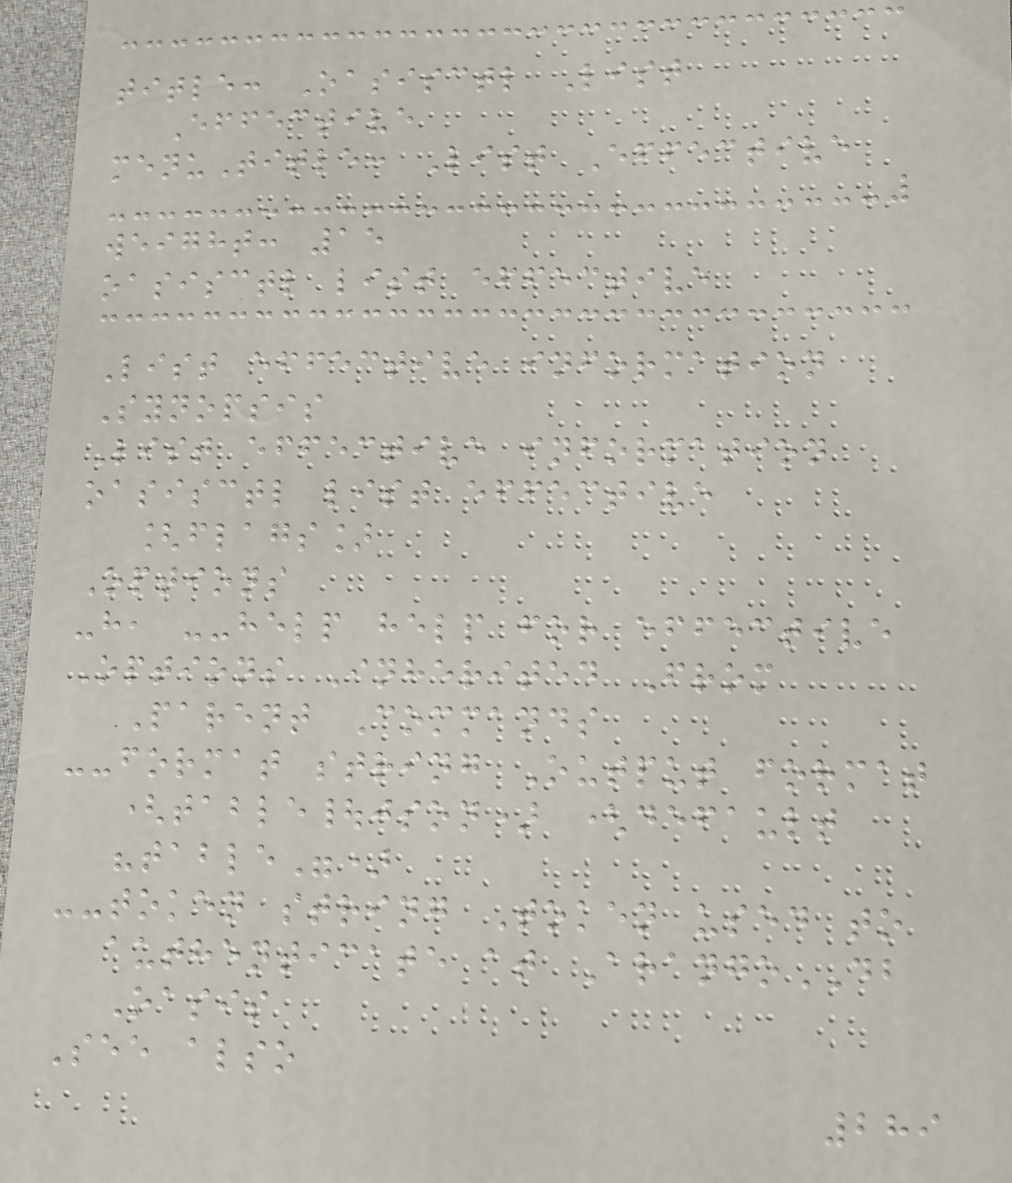title: Oasisctl List
Effective
menuTitle: List Effective
weight: 15
oasisctl list effective
List effective information
Synopsis
List effective information
oasisctl list effective
[flags]
Options
-h, --help help for effective
Options Inherited From
Parent Commands
--format string Output format
(table|json) (default
"table")
--token string Token used to
authenticate at ArangoDB
Oasis
See also
289
